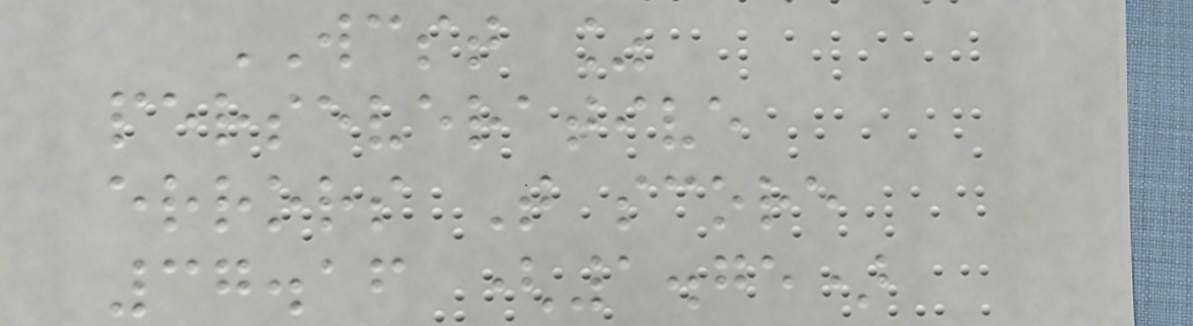WCST %
perseverative
errors T score
37.16 (1.75)
